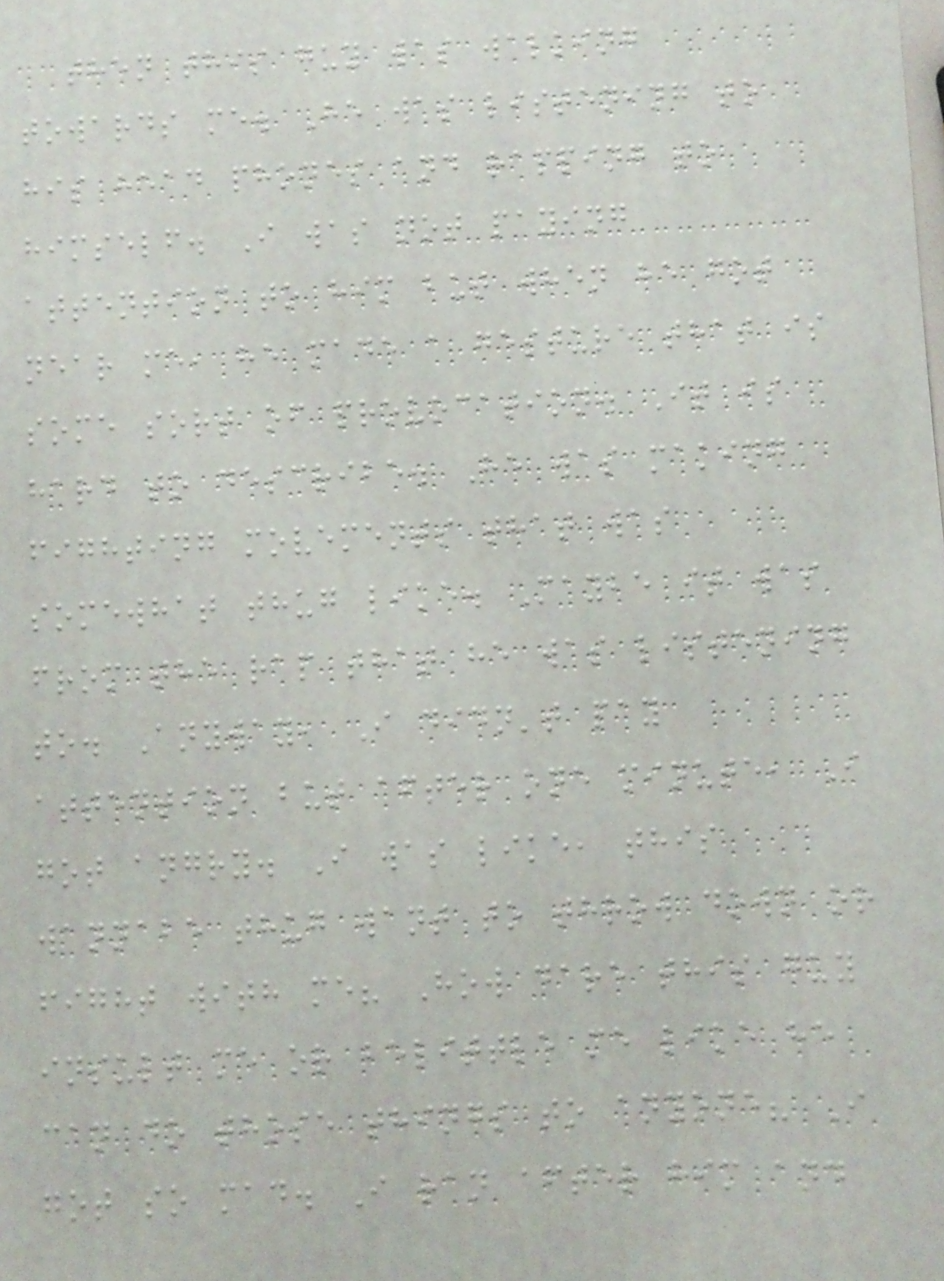then this guy was walking
towards me. He was listening to
his head phones and rapping to
himself. I was not paying
attention to him but when he got
near me, he made a gesture that is
some sort of provocation. It is
hard to describe. He was making
fighting movements that was
somewhat thug like. Maybe it was
from the rap that he was listening
to. Anyway, I didn't pay
attention but after one minute, I
got angry. I was like, this
wannabe thug want to throw down or
fight with me? How dare this guy
insult me or belittle me like he
can do those things to anyone? I
got so mad. I ran after him and
